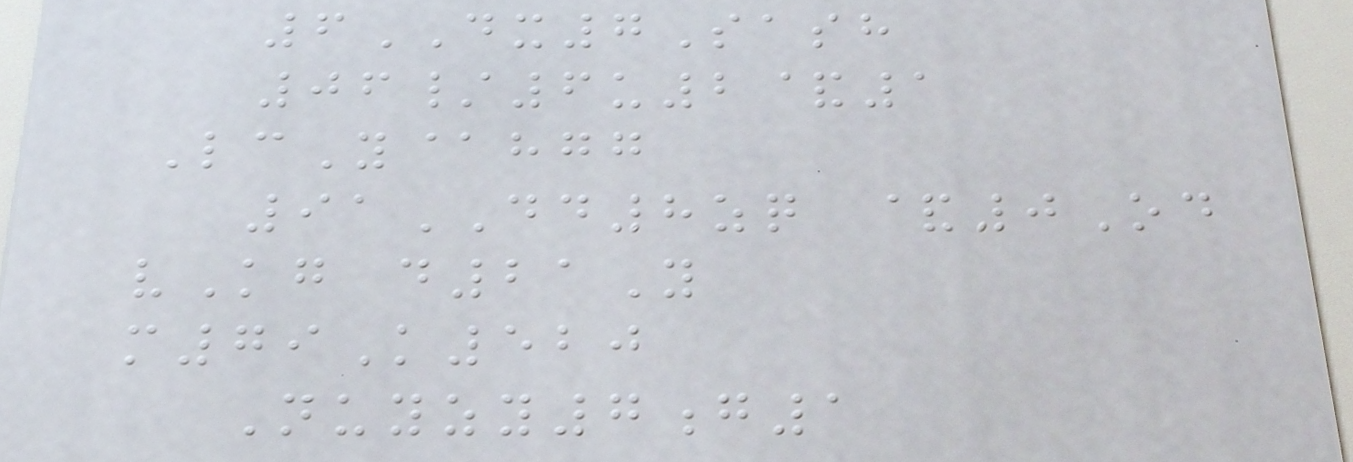6DX7Sash
06/6u2&1
LcY@hgg
91DD8zq &0Od
vKg d21Y
m79K520
Nuyzy7g1
